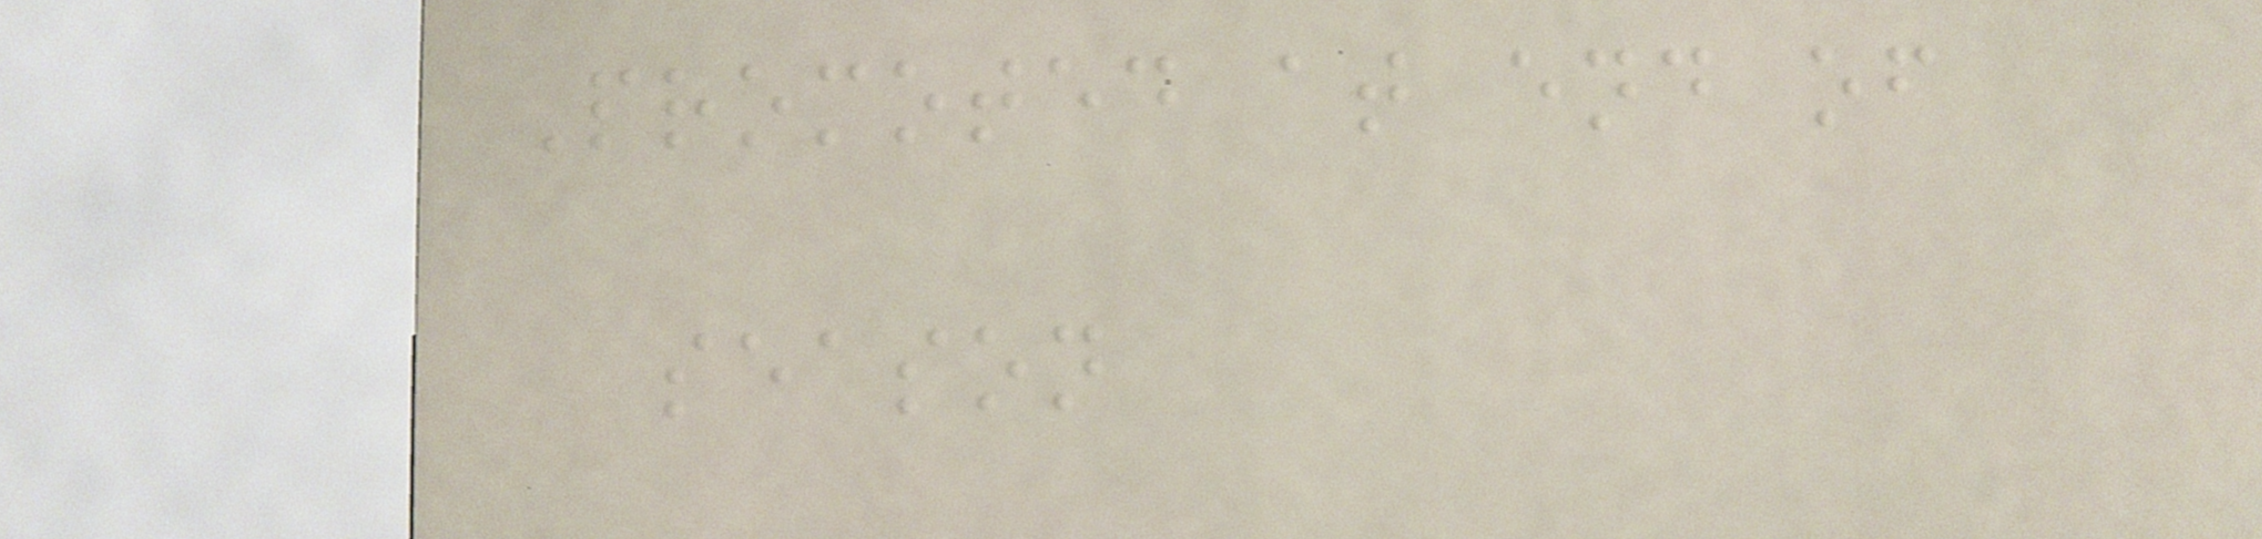Promoted at end of
season
